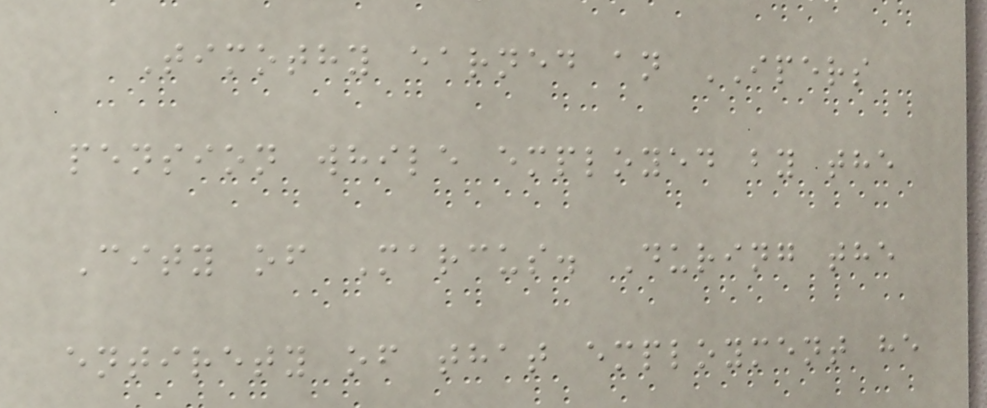Timothy earned an IPERS
pension while employed by the
City of Marcus. During the
entirety of that employment he
